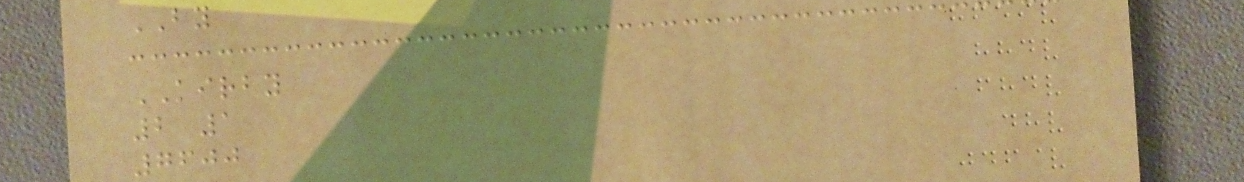BY
KIRBY
2 1
7600
